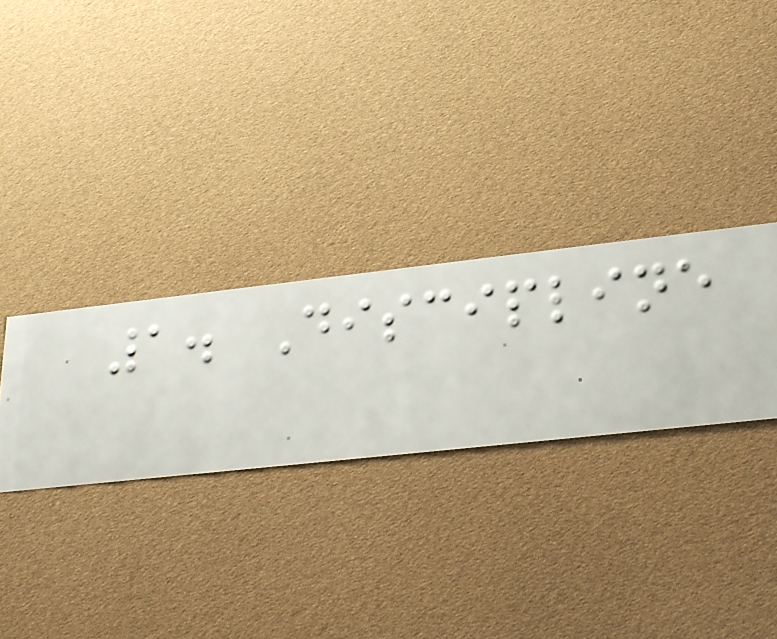1. Discipline
